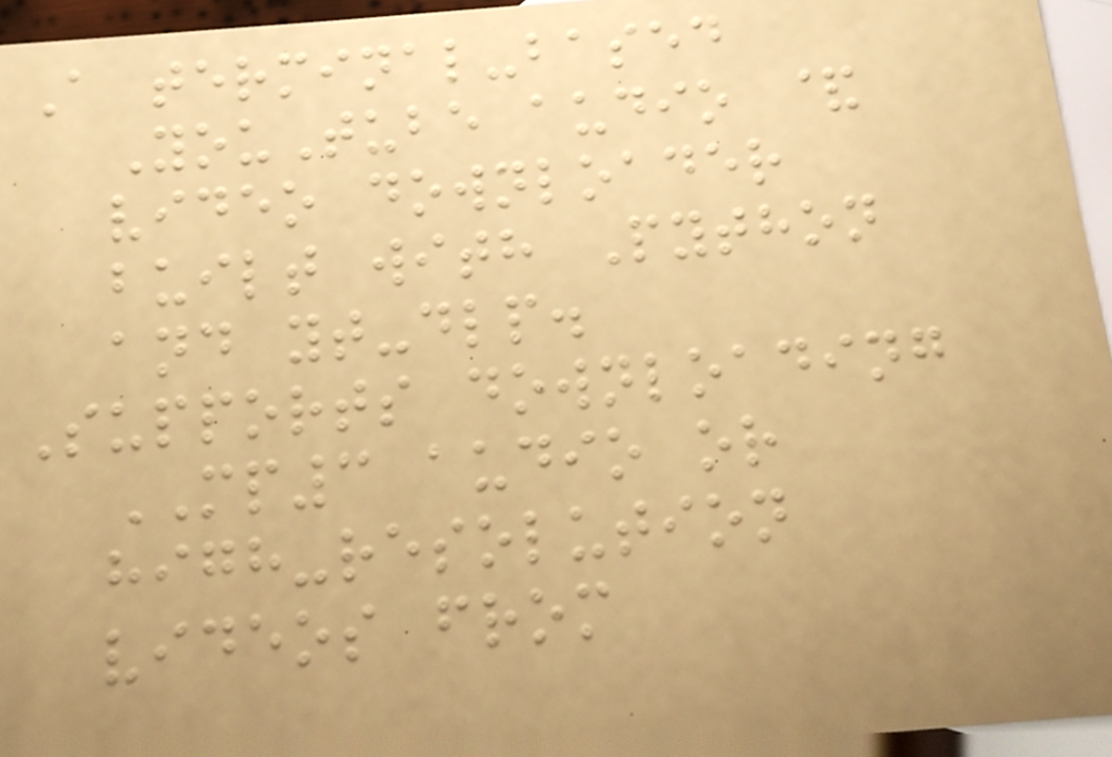A terminal-based
YouTube audio &
video downloader
built with Python
and yt-dlp.
Supports downloading
MP3 audio or
high-resolution
videos from
